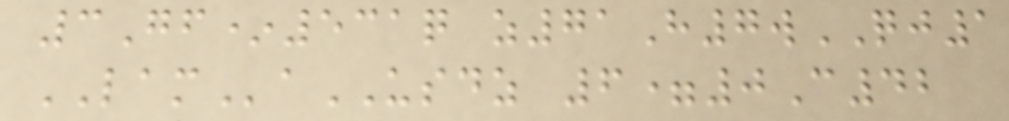3Gf*531q z71H7wQJ1
LAMaUSDZ 6=0C42
